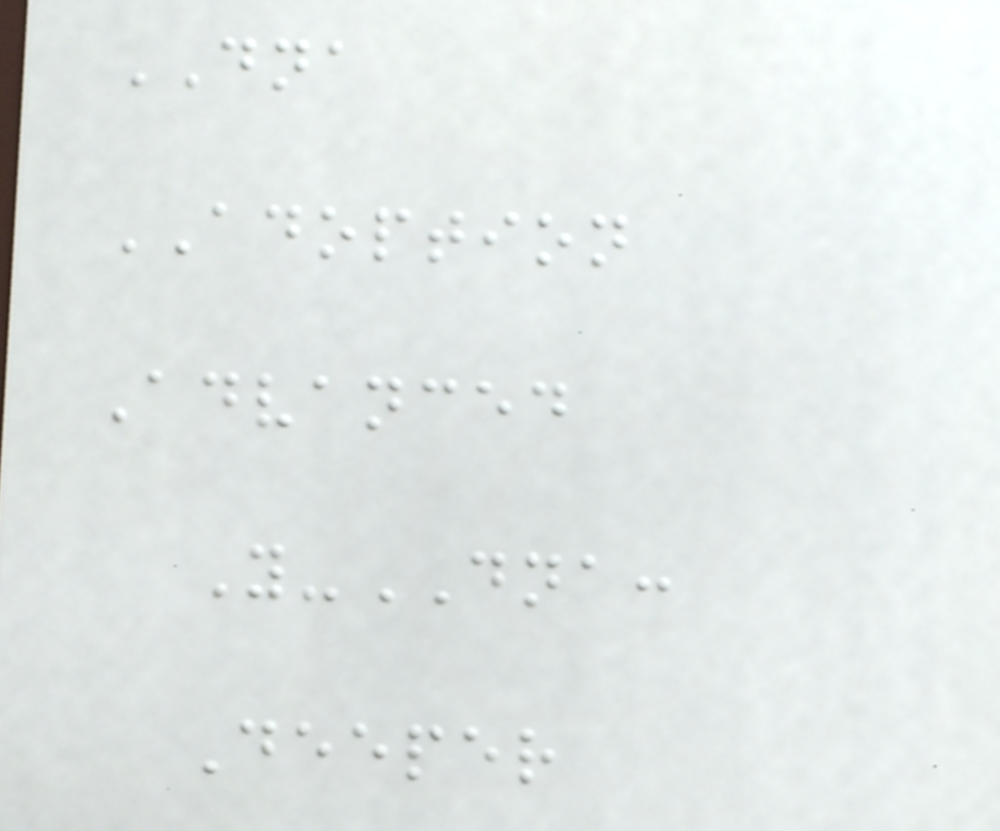DNA
ADOPTION
Advanced
Y-DNA:
Deeper
